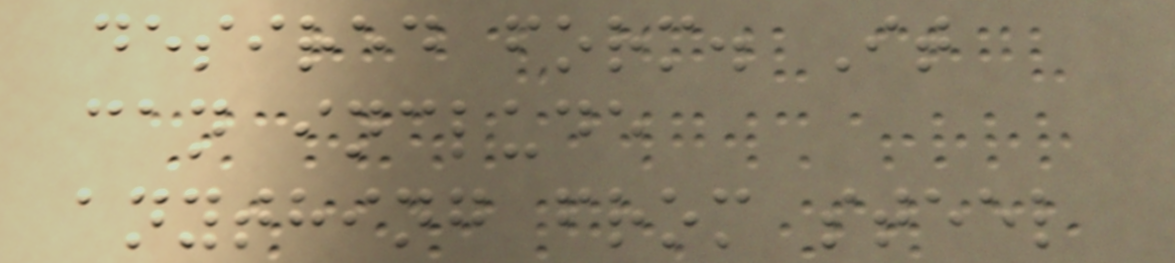desired form. It
can include
anything from steel
